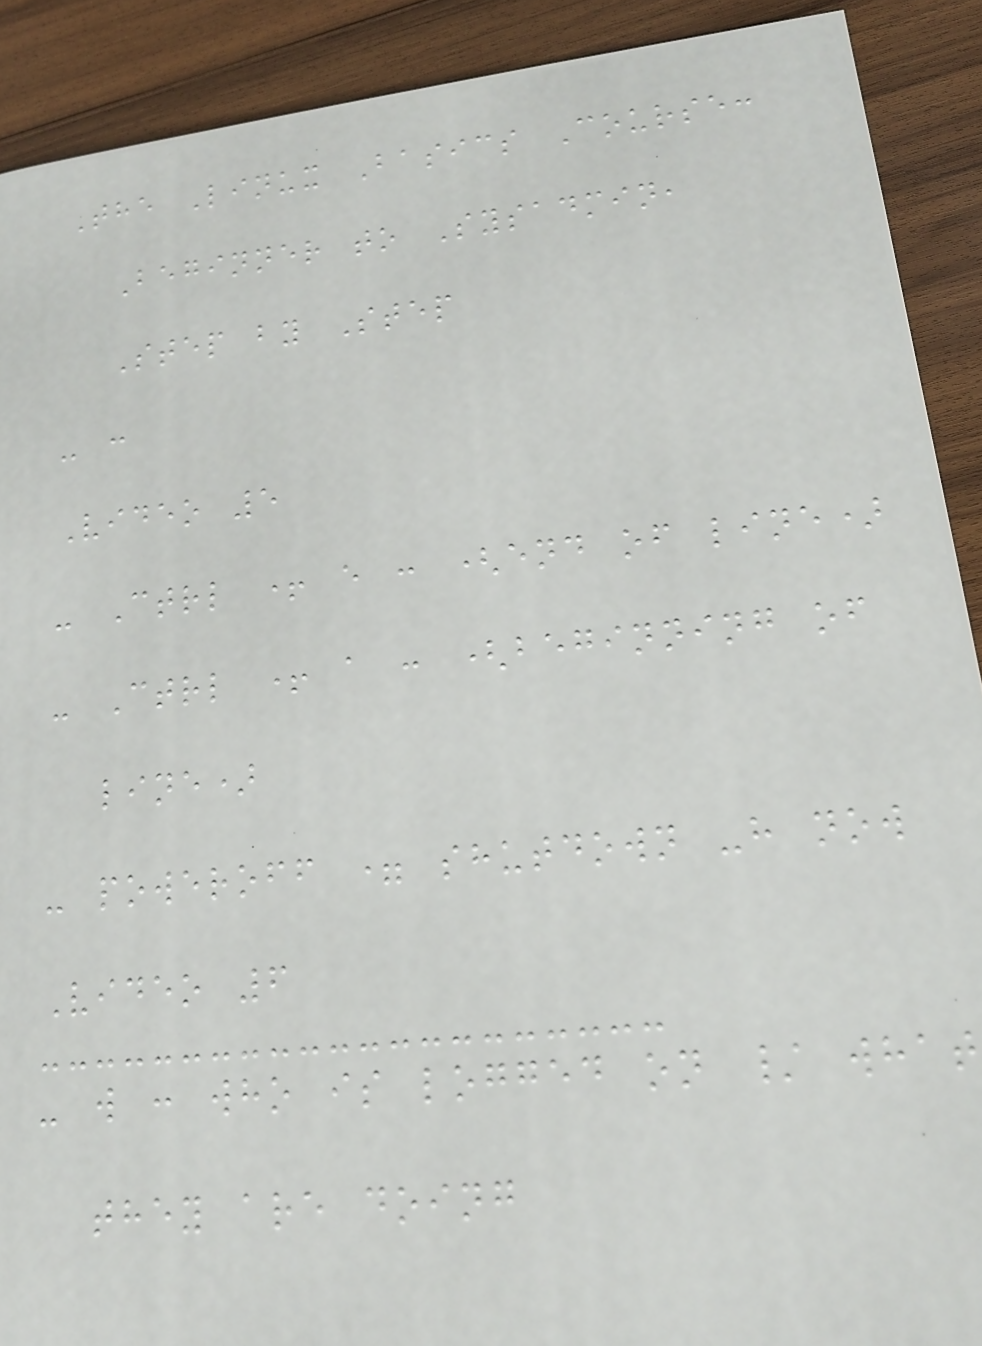The Linux Basics Course:
Beginner to Sysadmin,
Step by Step
- :
Video 5
- Ctrl + e : (end of line)
- Ctrl + a : (beginning of
line)
- poweroff = shutdown -h now
Video 6
- w : who is logged on / what
they are doing
